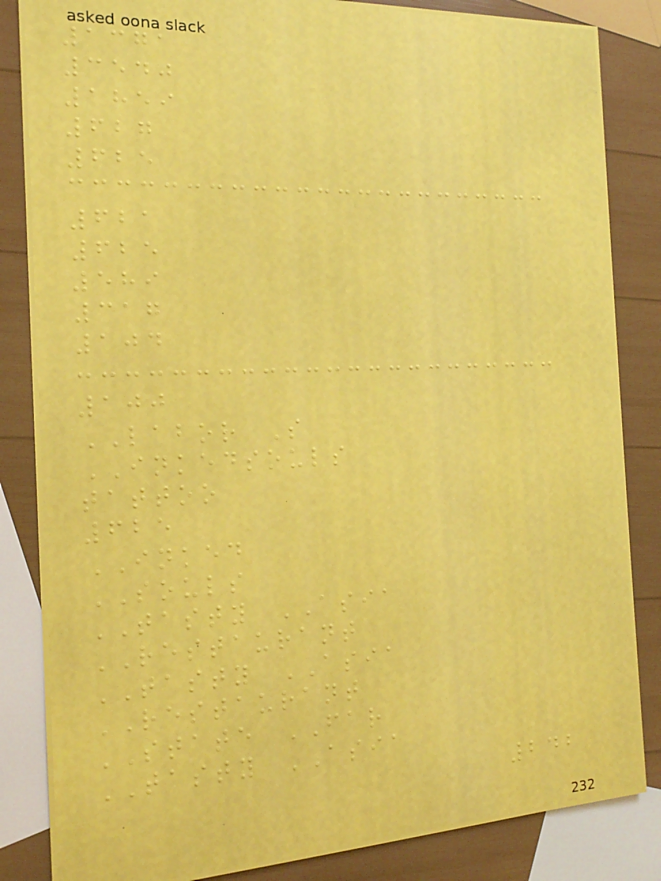1371
3540
1859
627
625
621
625
589
317
104
100
LABOR S
INKEDSOULS
tattoo
625
INKED
SOULS
TASTY ASIA
RESTAURANT
TASTY ASIA
RESTAURANT
STATE FAR
TASTY ASIA
242
